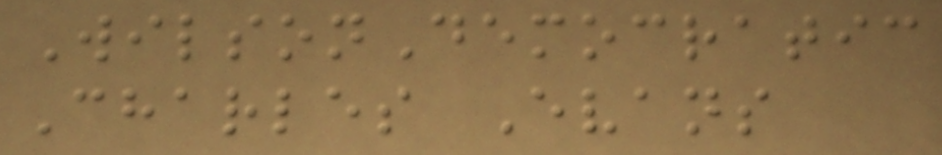WilsonDemocratic
Charles Evans
